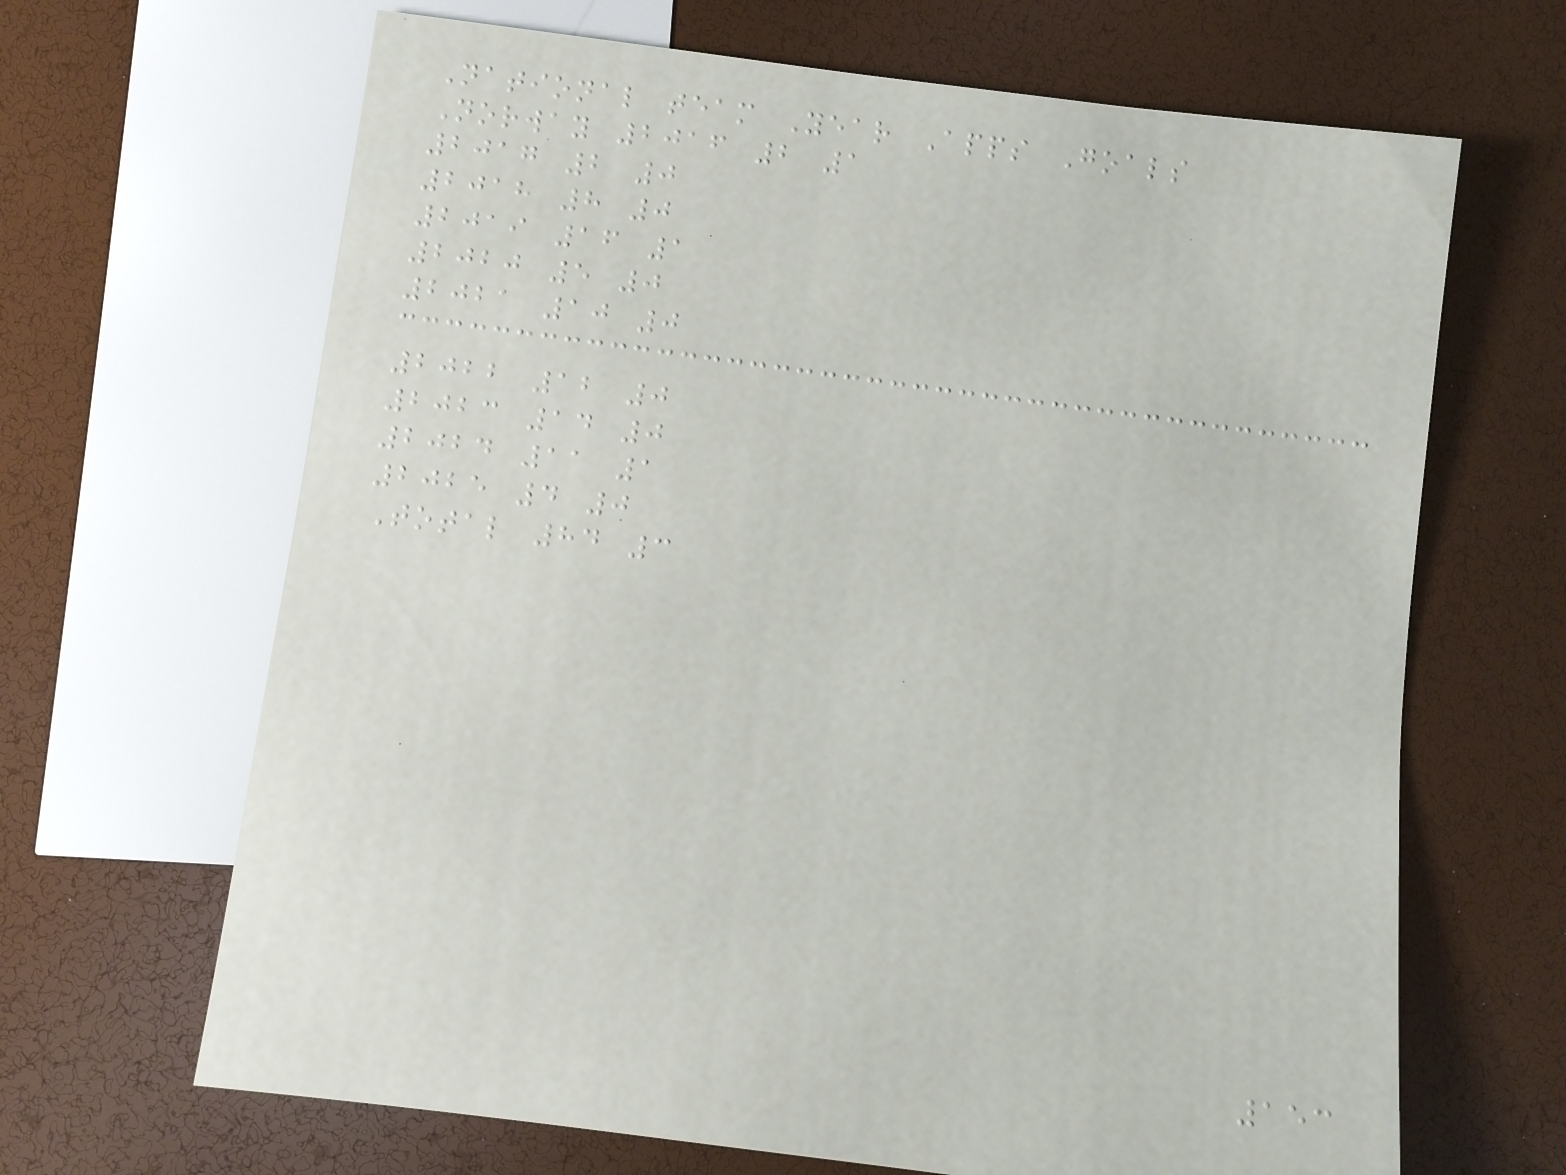National team Year Apps Goals
Norway 2016 2 1
2017 2 0
2018 8 0
2019 16 1
2020 5 0
2021 10 0
2022 12 0
2023 14 0
2024 11 1
2025 4 0
Total 84 3
153
